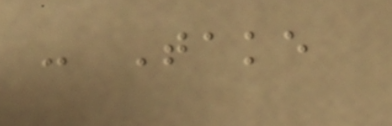- Take
